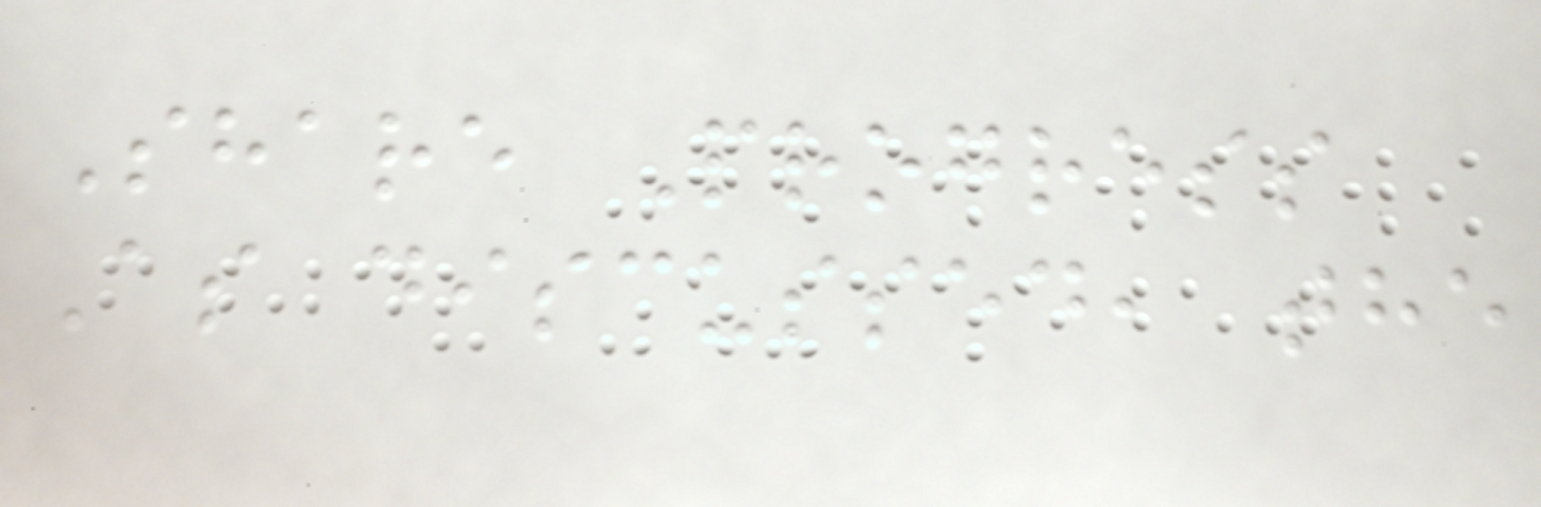Share Progress
As discussed, the
